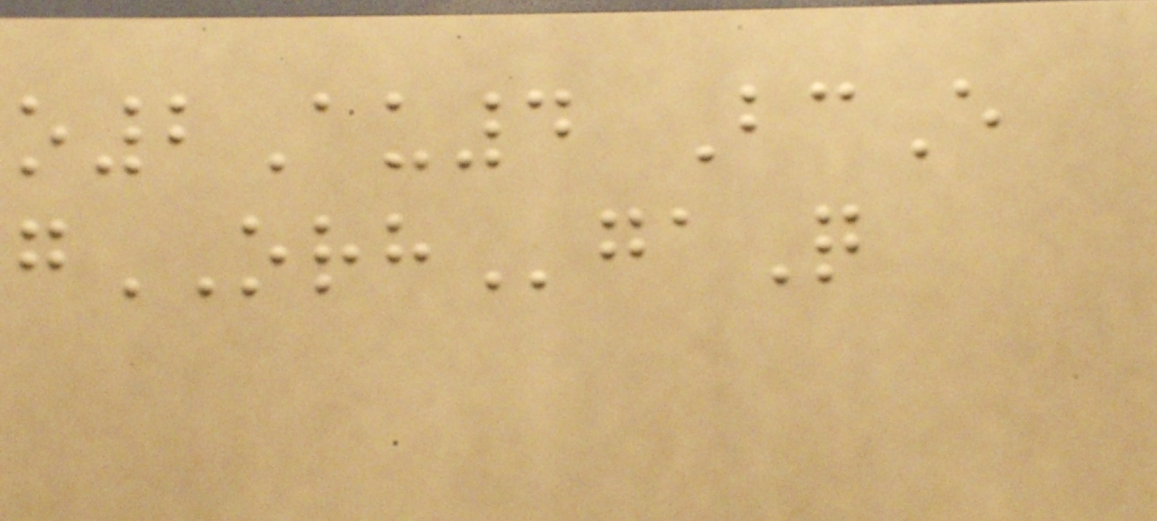o2Au4 BcE
gORHgaQ
